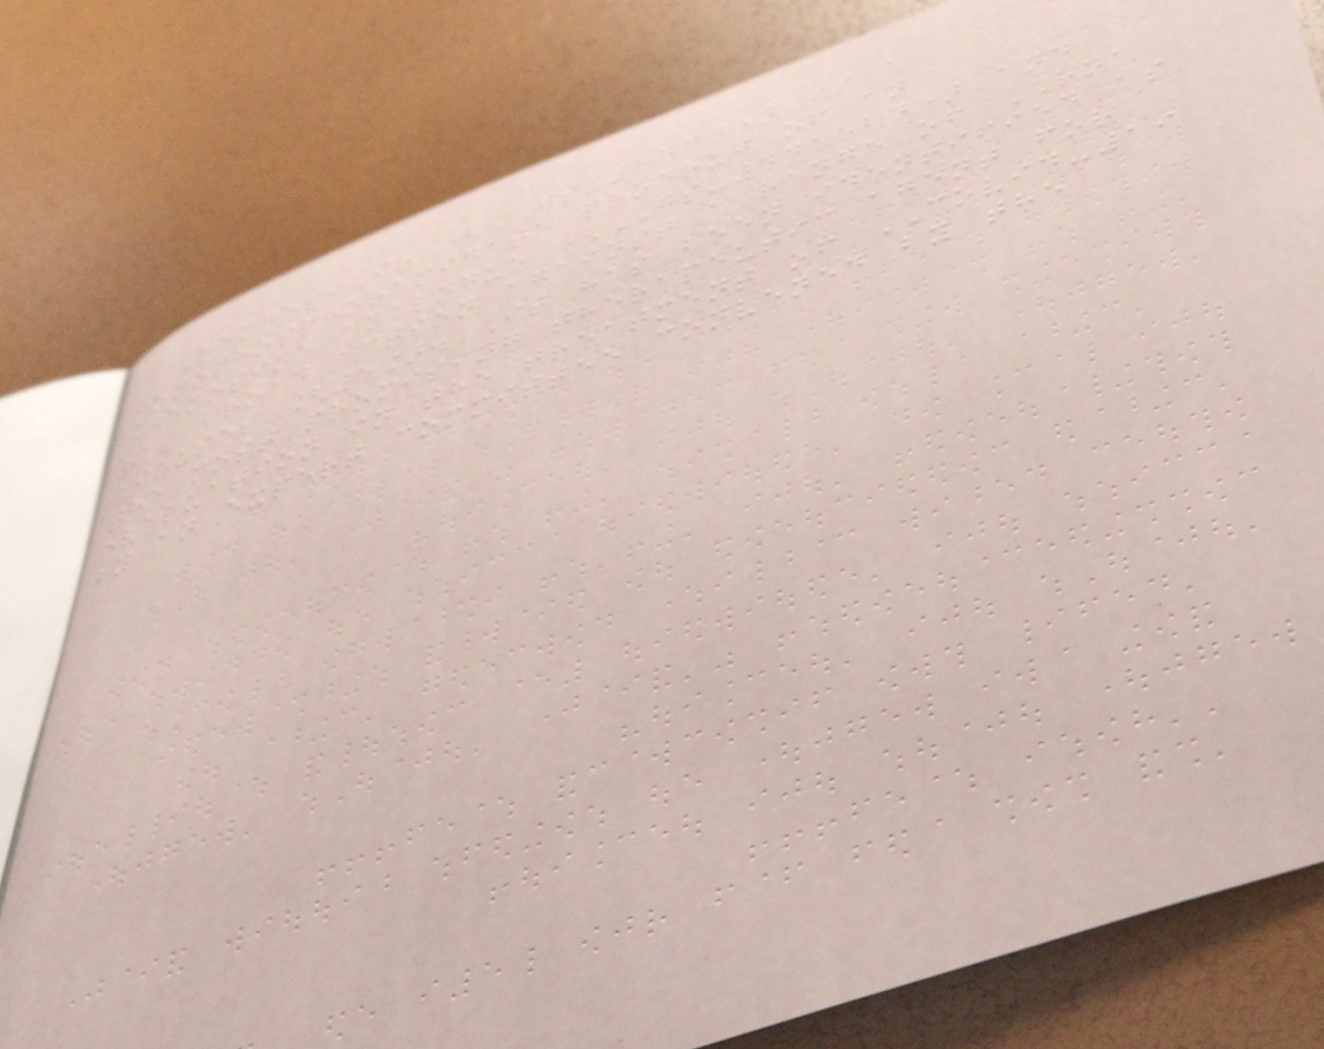Remdesivir (GS-5734) is a
monophosphoramidate prodrug of an
adenosine analogue (GS-441524) and
has broad action against a range of RNA
viruses [5]. It has been identified as
the most promising therapeutic agent for
evaluation in the treatment of COVID-19
by an expert committee convened by the
